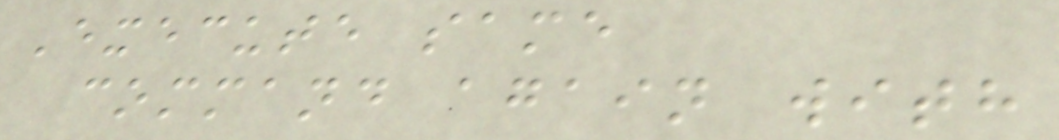Execute same
command again with
